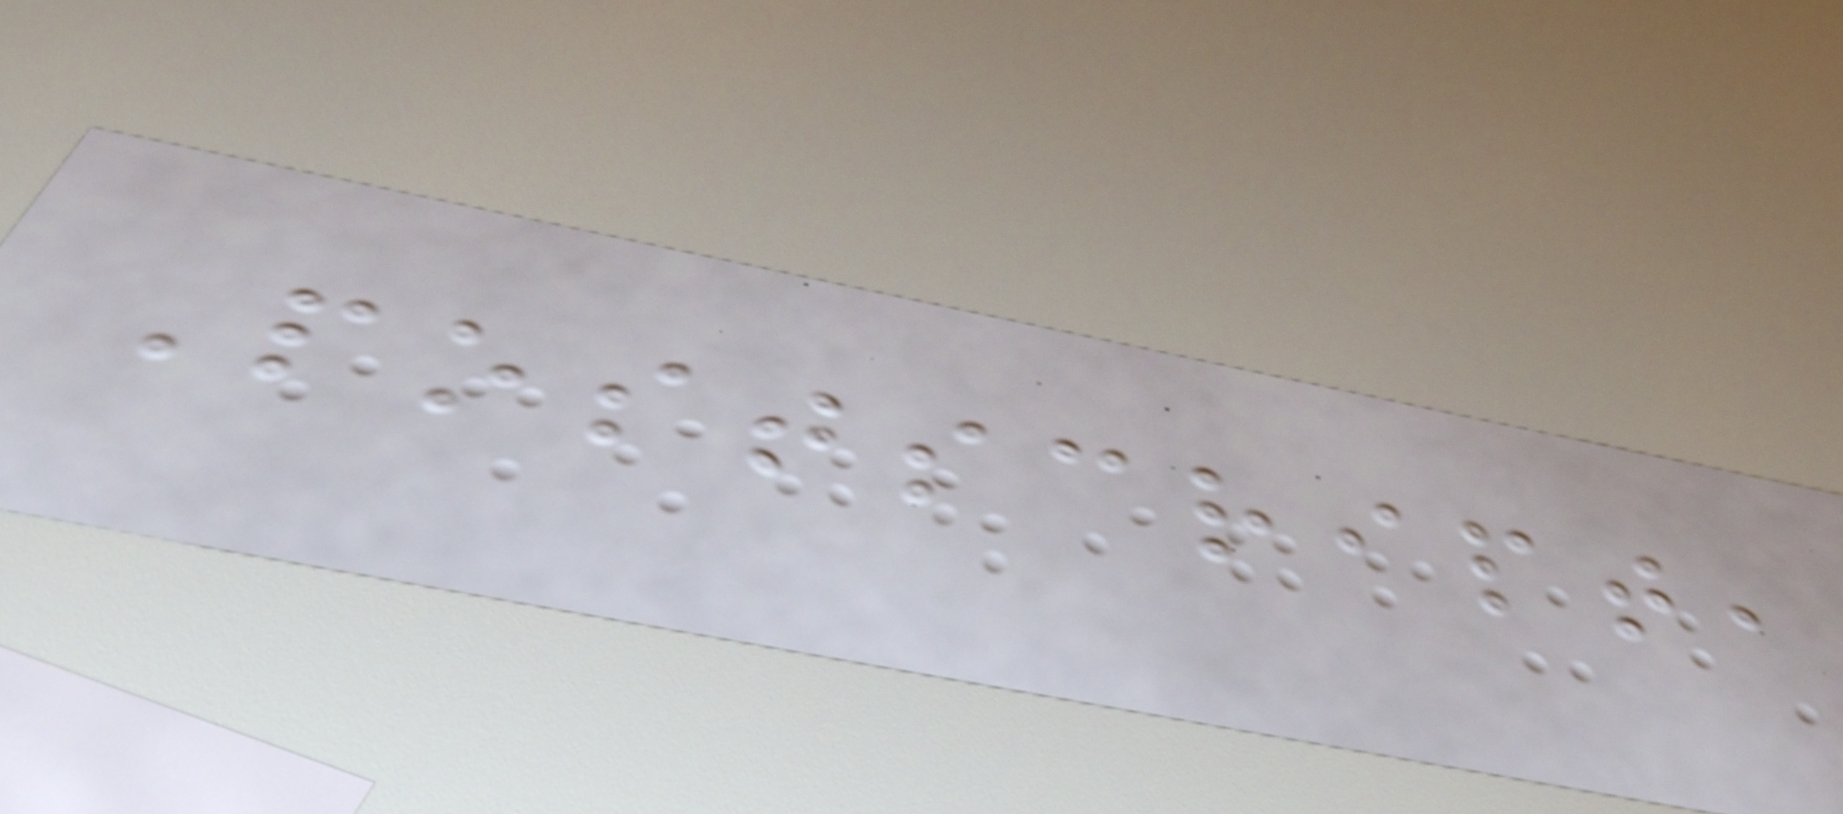Postscript,
